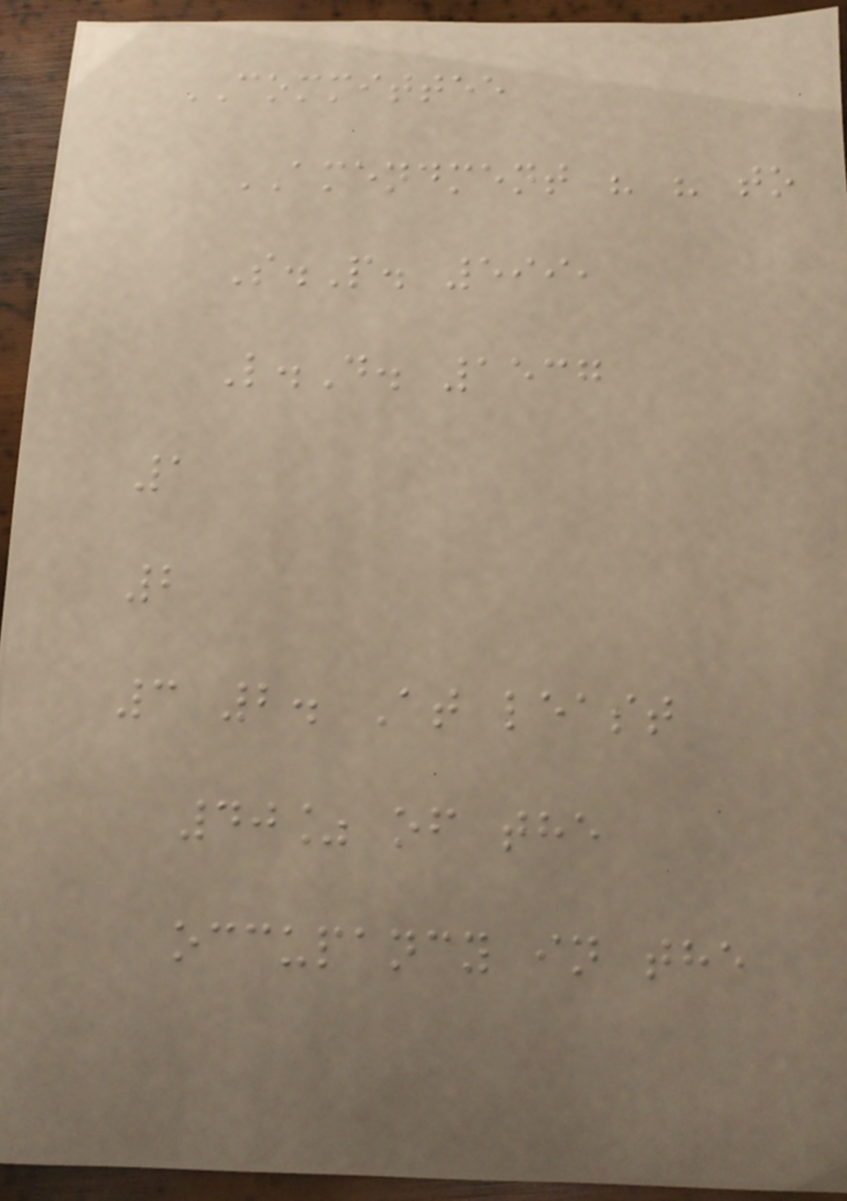COMMITTEE
AMENDMENT " " to
S.P. 599,
L.D. 1537
1
2
3 2. At least
40% of the
occupancy in the
